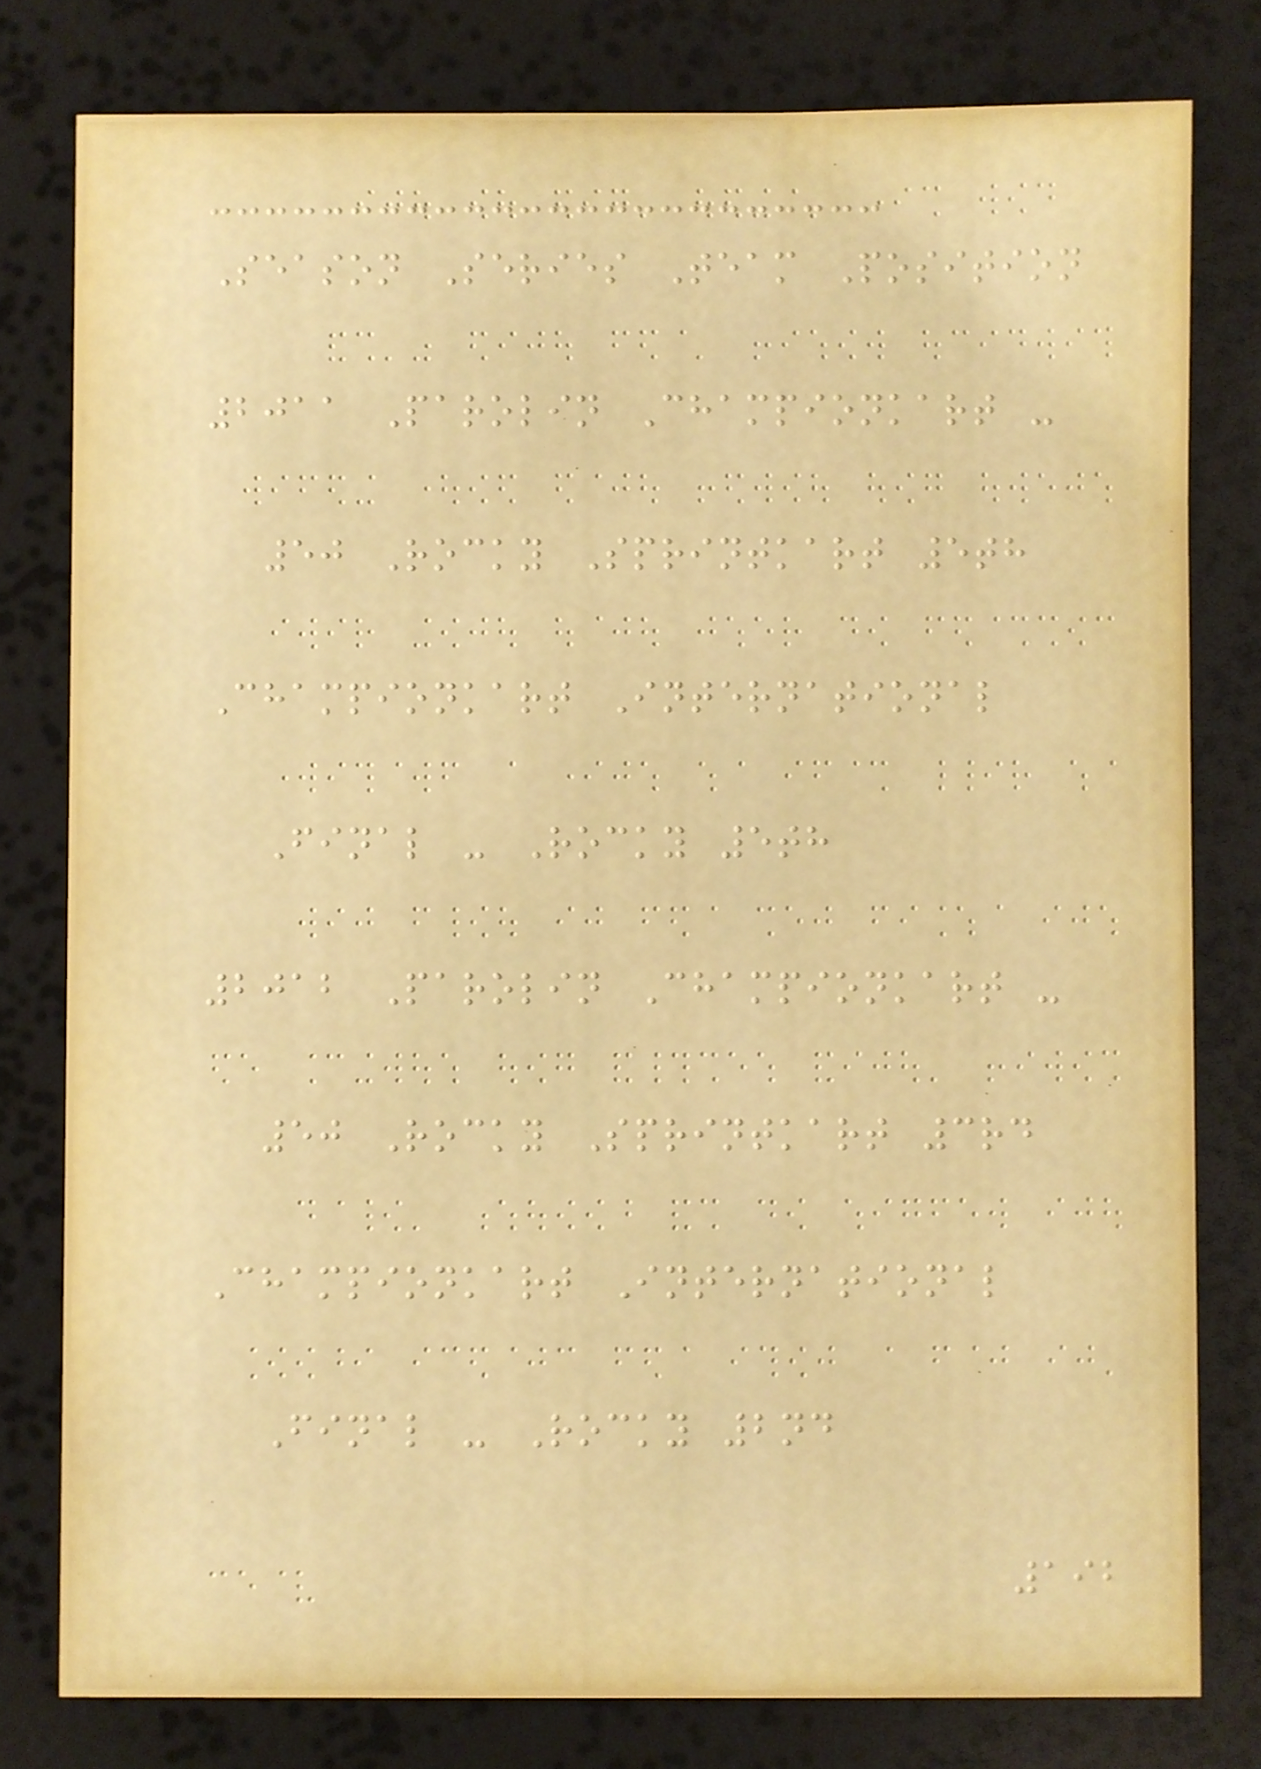Season Series Team Position
2011 Parolin Championkart -
50 Rocky Sprintkart 5th
Championkart International
Final - Rocky 5th
2012 Parolin Championkart -
50 Rocky Sprintkart 3rd
Championkart International
Final - Rocky 2nd
192
